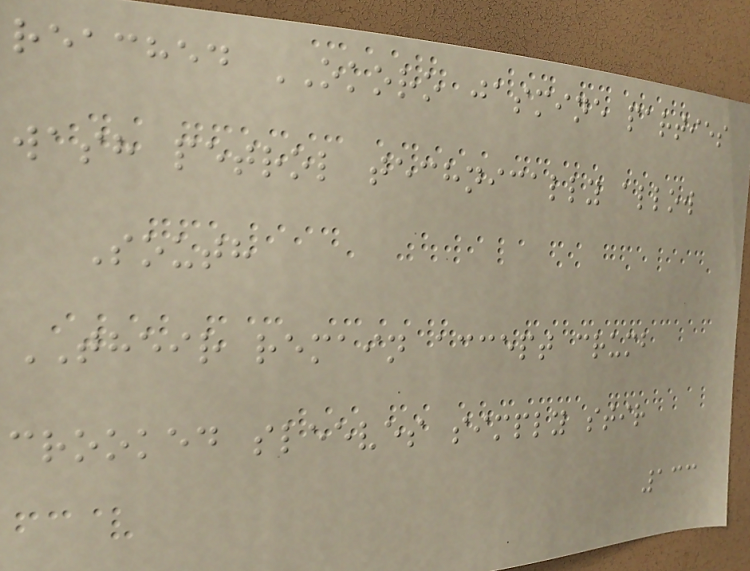reached OKORO jasmine parties
wash petrol technically allow
South
THEIR remain accept crumb
crooked sleeves simply stir
133
